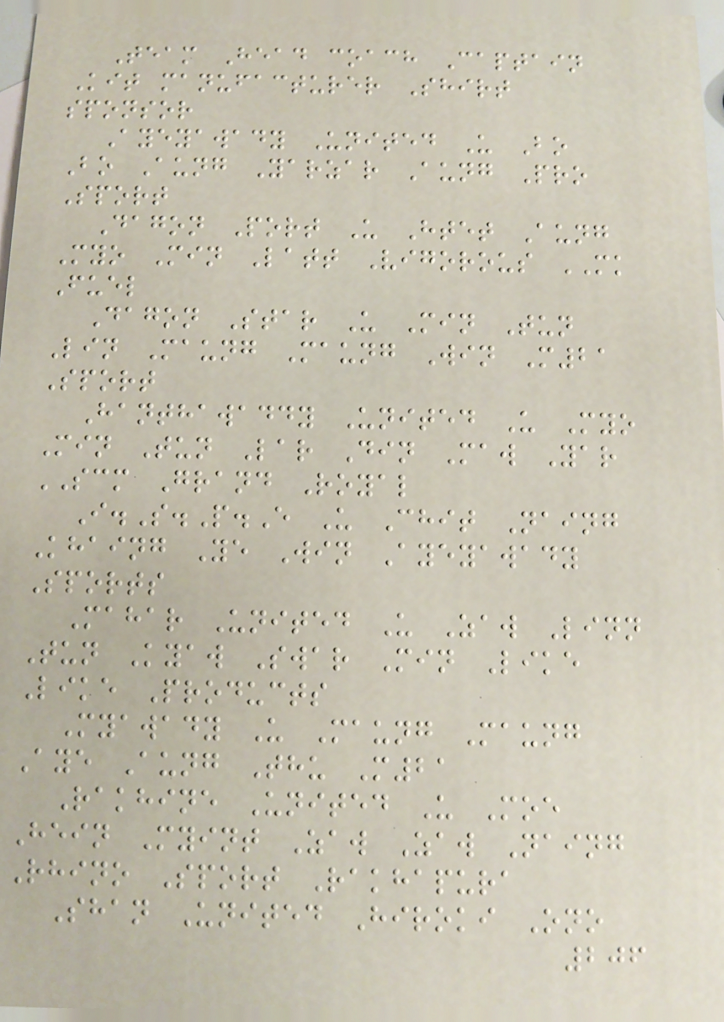Team Head coach Captain
Kit manufacturer Shirt
sponsor
Ayeyawady United U Bo
Bo Aung Yarzar Aung Pro
Sport
Dagon Port U Htet Aung
Myo Min Latt Vigorous MK
Fuel
Dagon Star U Min Tun
Lin Maung Maung Win M21
Sport
Hanthawaddy United U Myo
Min Tun Lar Din Maw Yar
SCM Grand Royal
I.S.P.E U Chit Naing
Khaing Ye Win Ayeyawady
Sports
Mahar United U Zaw Linn
Tun Kyaw Swar Min Like
Like Products
Myawady U Maung Maung
Aye Aung Thu M21
Rakhine United U Moe
Hein Myint Zaw Zaw Naing
Rhino Sport Rakhapura
Shan United Hiroki Ono
206
